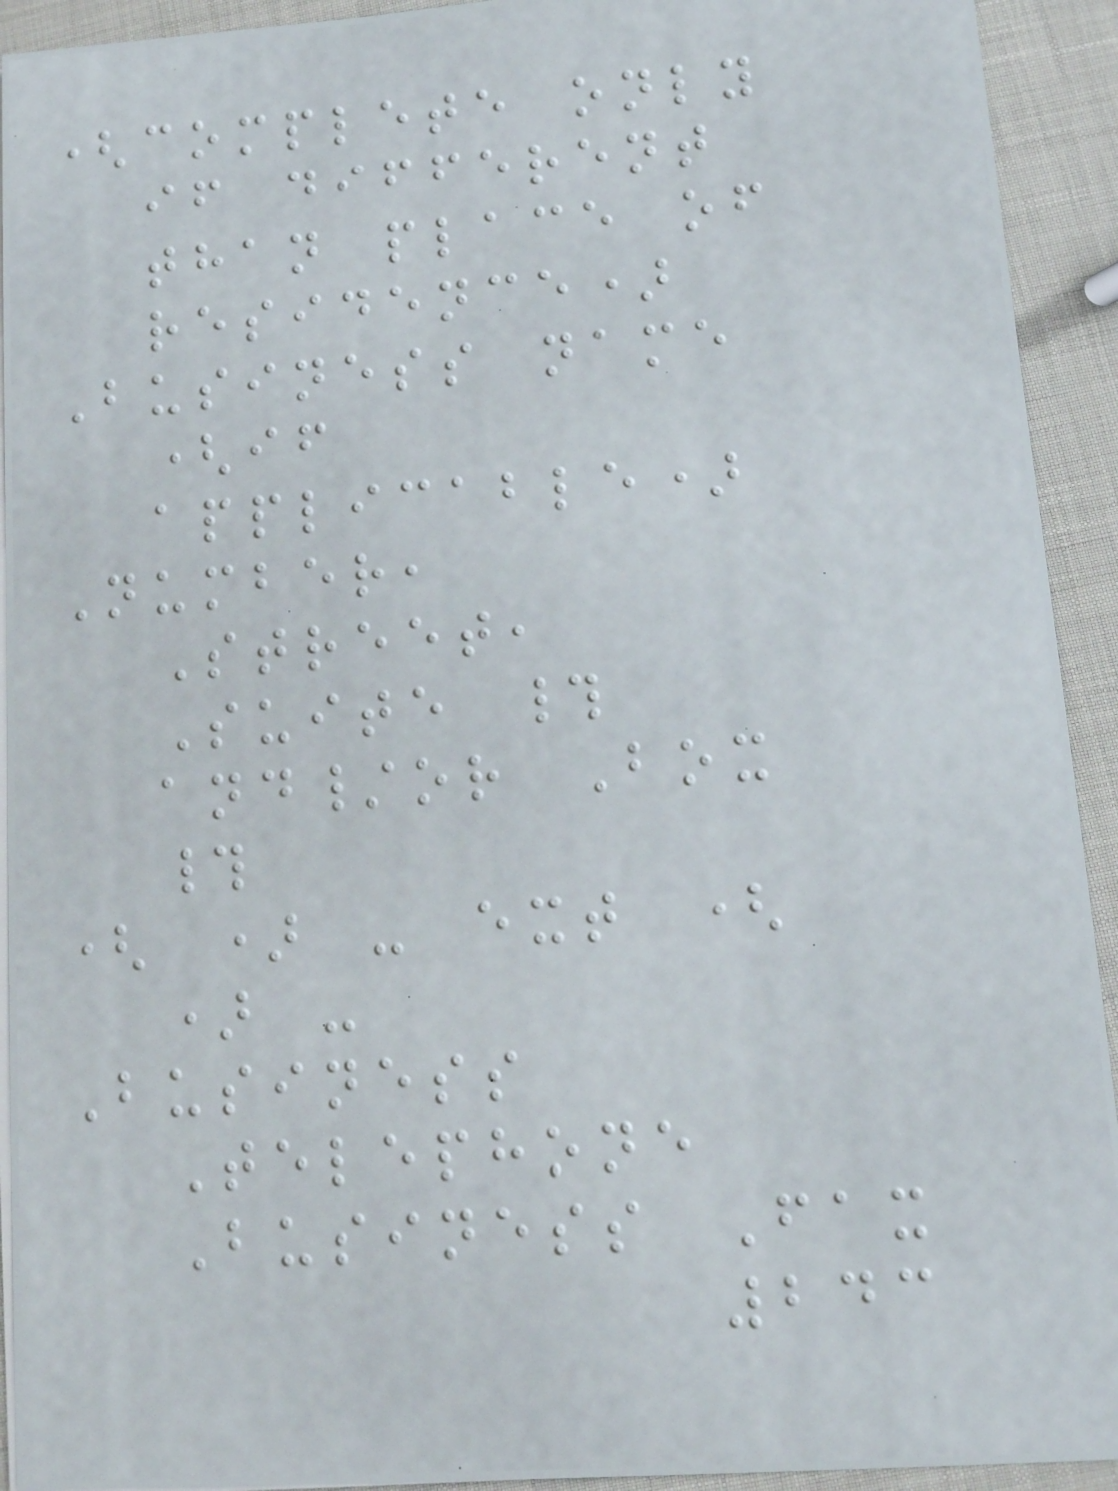(complete only
if different
than place of
residence)
Business name
(if
applicable)
Number,
Street,
Suite #
and/or Box
#
( ) - ext (
) -
Business
Telephone
Business Fax
243
